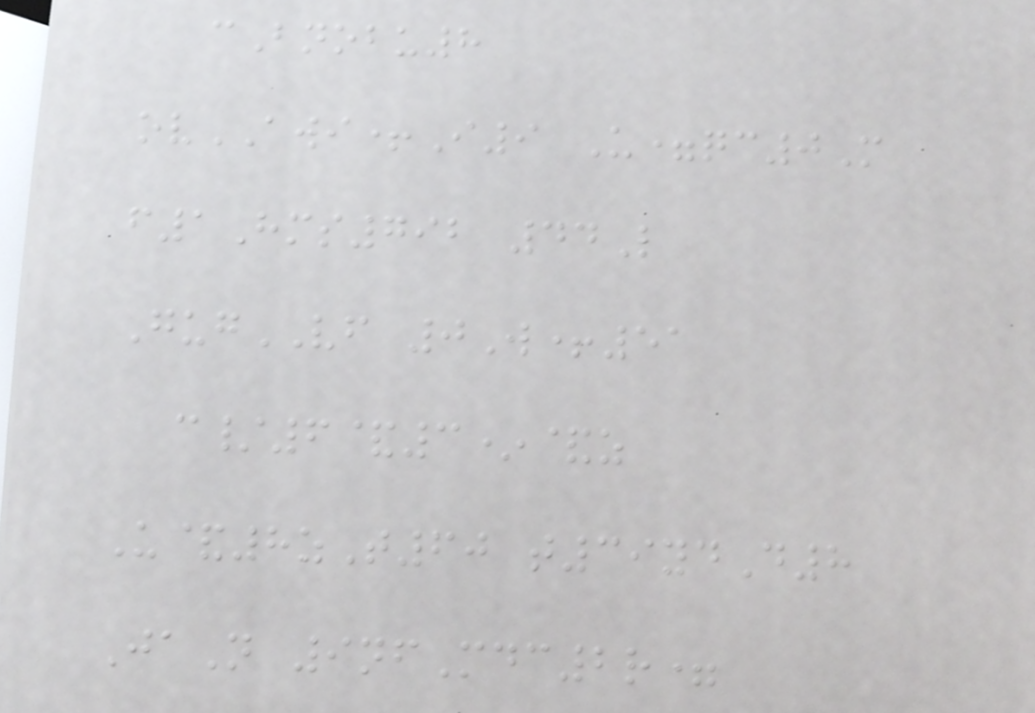cBnobu8
ovAWI+I9 U=qc0M
f1Hms792 44L
GugVF 0W+51
c/6&3*&z
U&8zT60 t39ydD8
JaN 9nfMdc2r=
